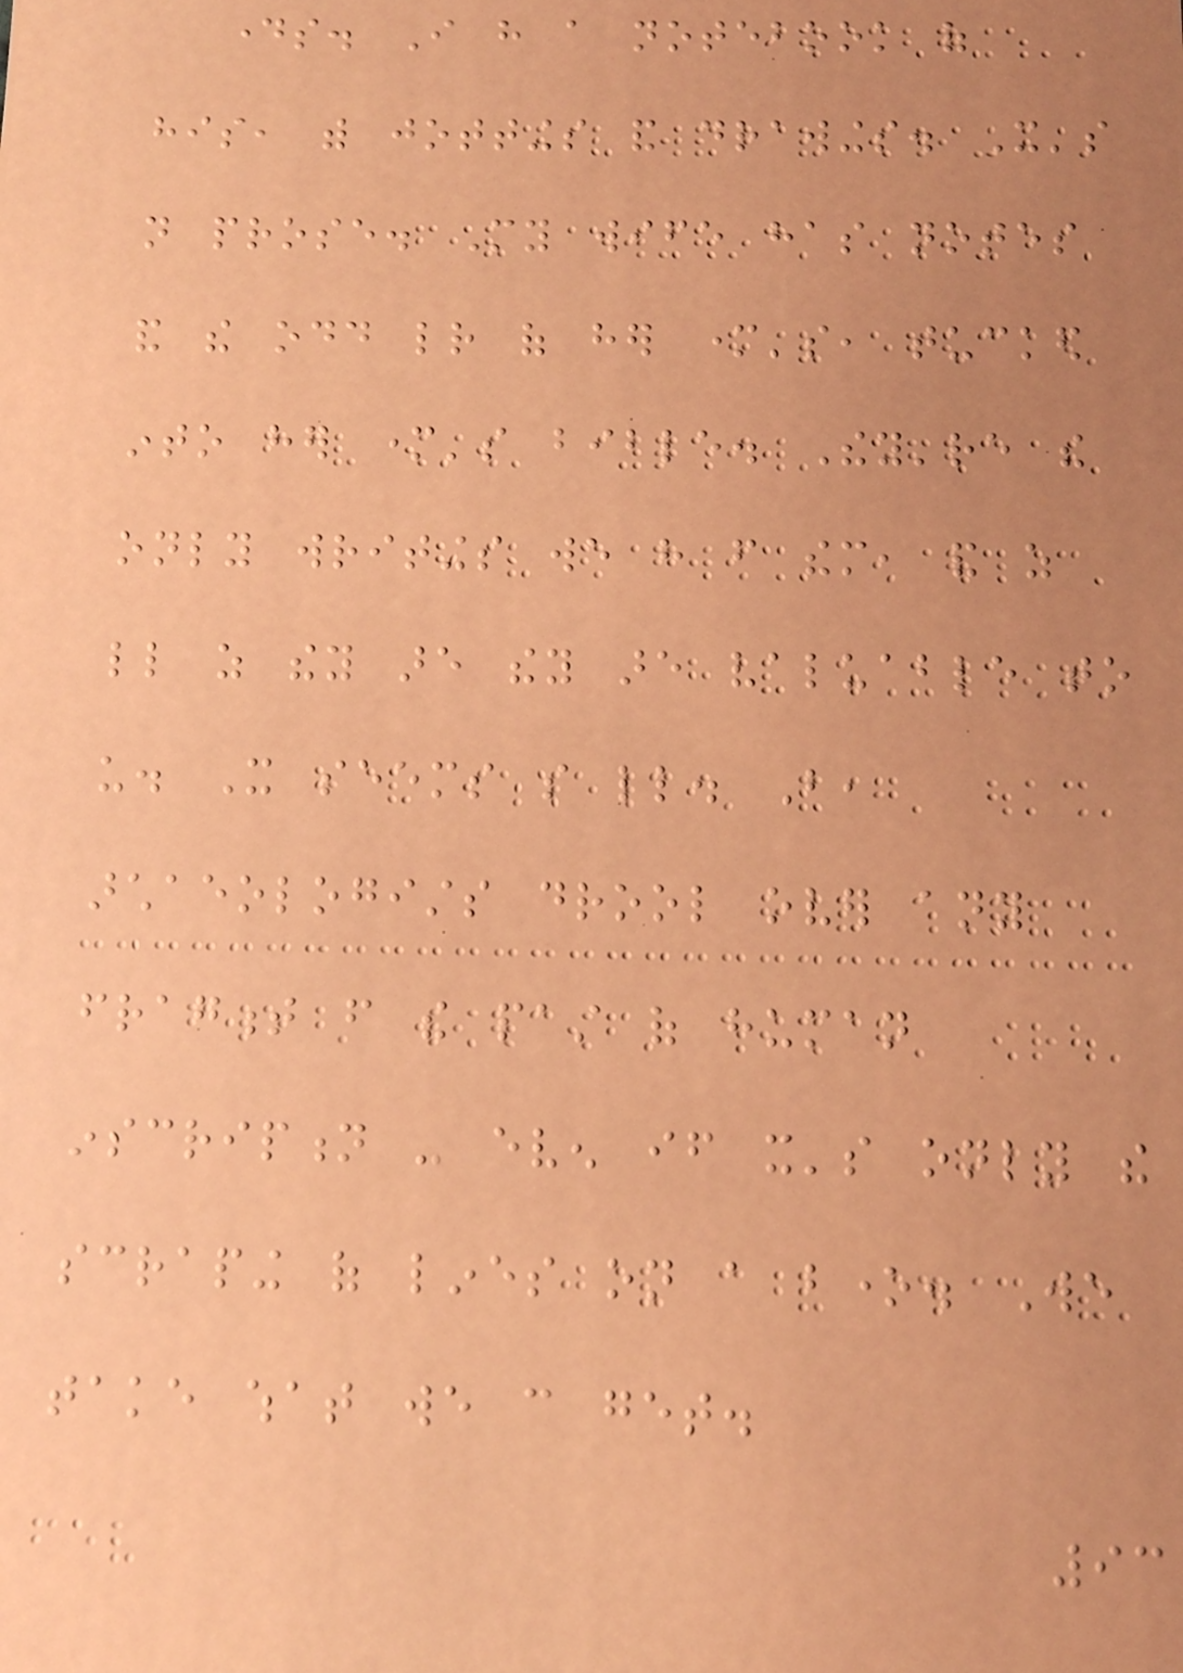days. I have a notebook of
his, with jottings and drawings. It's
not prose. My wife has notes
and the odd letter of her mother's, tucked
into her mother's bible. They're the
only writings we have from them, and as
little as they are they are valuable to
us. It seems so little. But,
archaeologists drool over any
fragment from the past of human
inscription - even if it's only the
scraping of lines on a bone. We
take what we can get.
93
